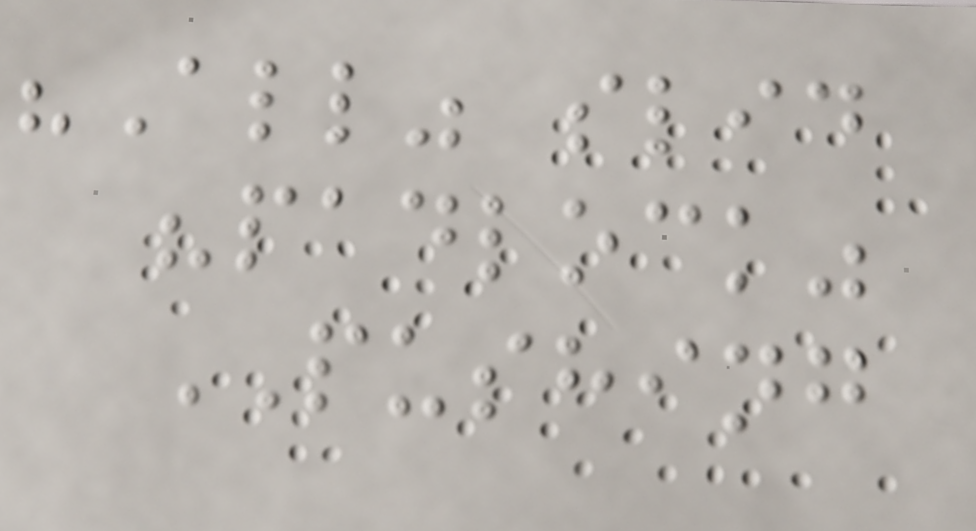"All" slid
"padlock"
PUSHING
